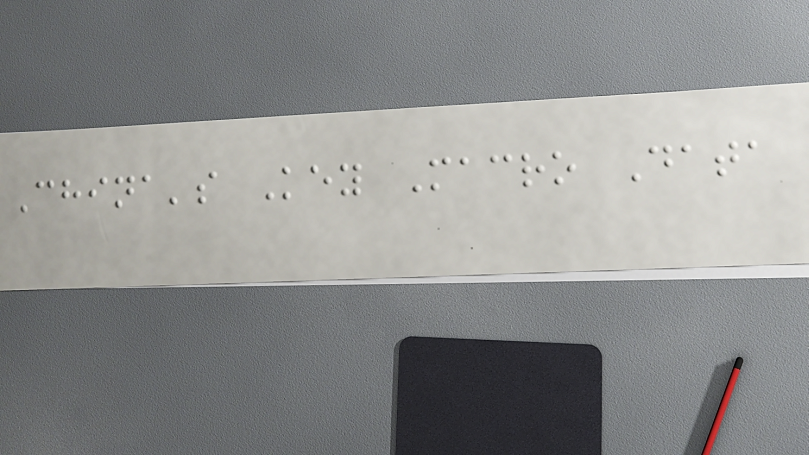China's Key Macro Data
